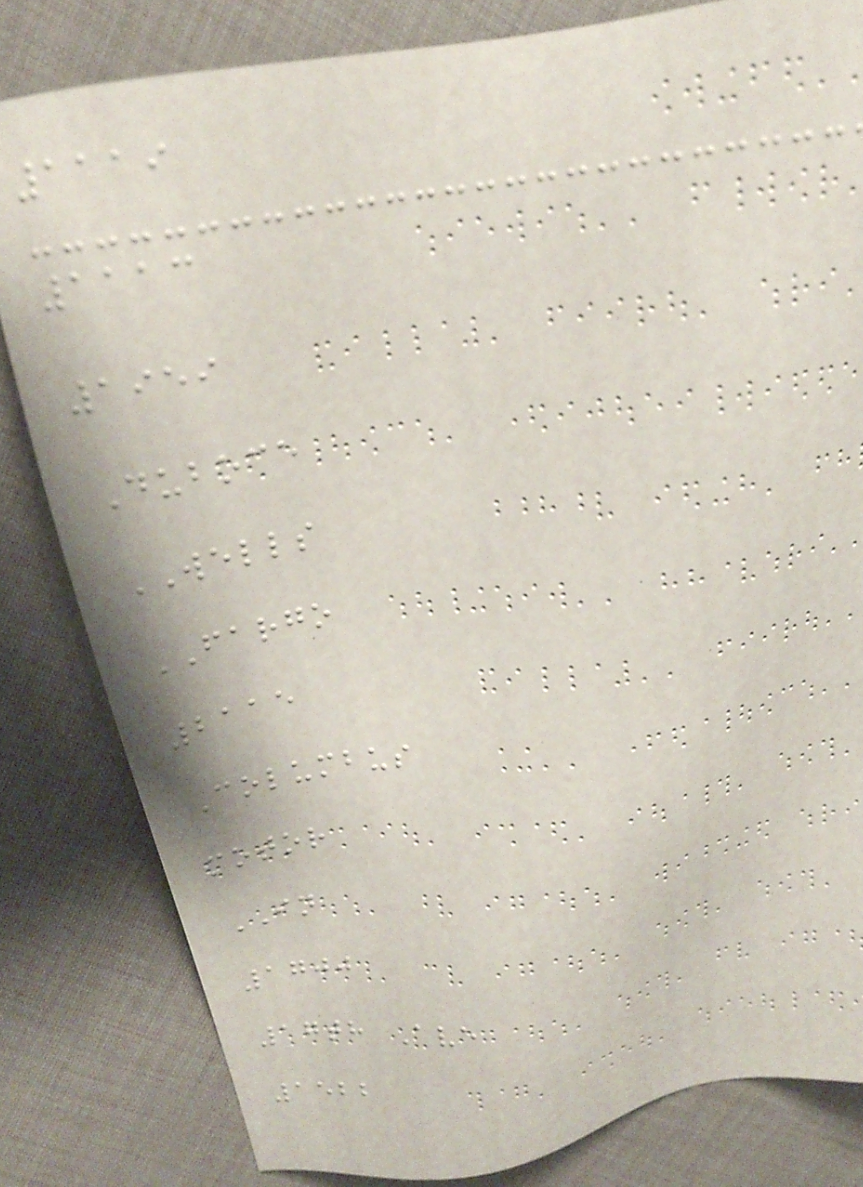1119
1113
1959
Duboce
WELLS
FARGO
2115
Columbus
motor
IN
1700
17th Ave
1522
